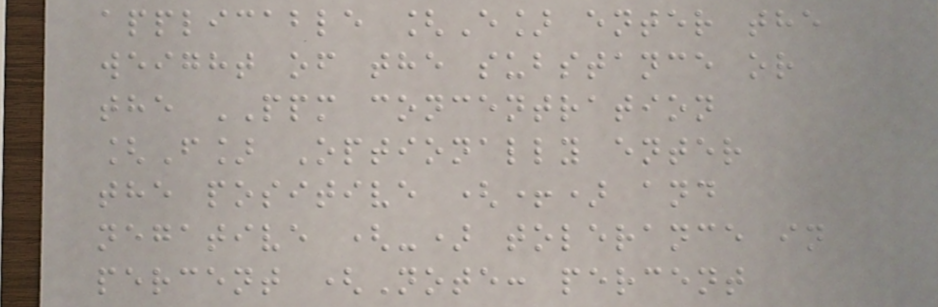applicable [E] enter the
weight of the substance or
the PPM concentration
[F] Optionally enter
the positive (+) and
negative (-) tolerance in
percent (Note: percent
